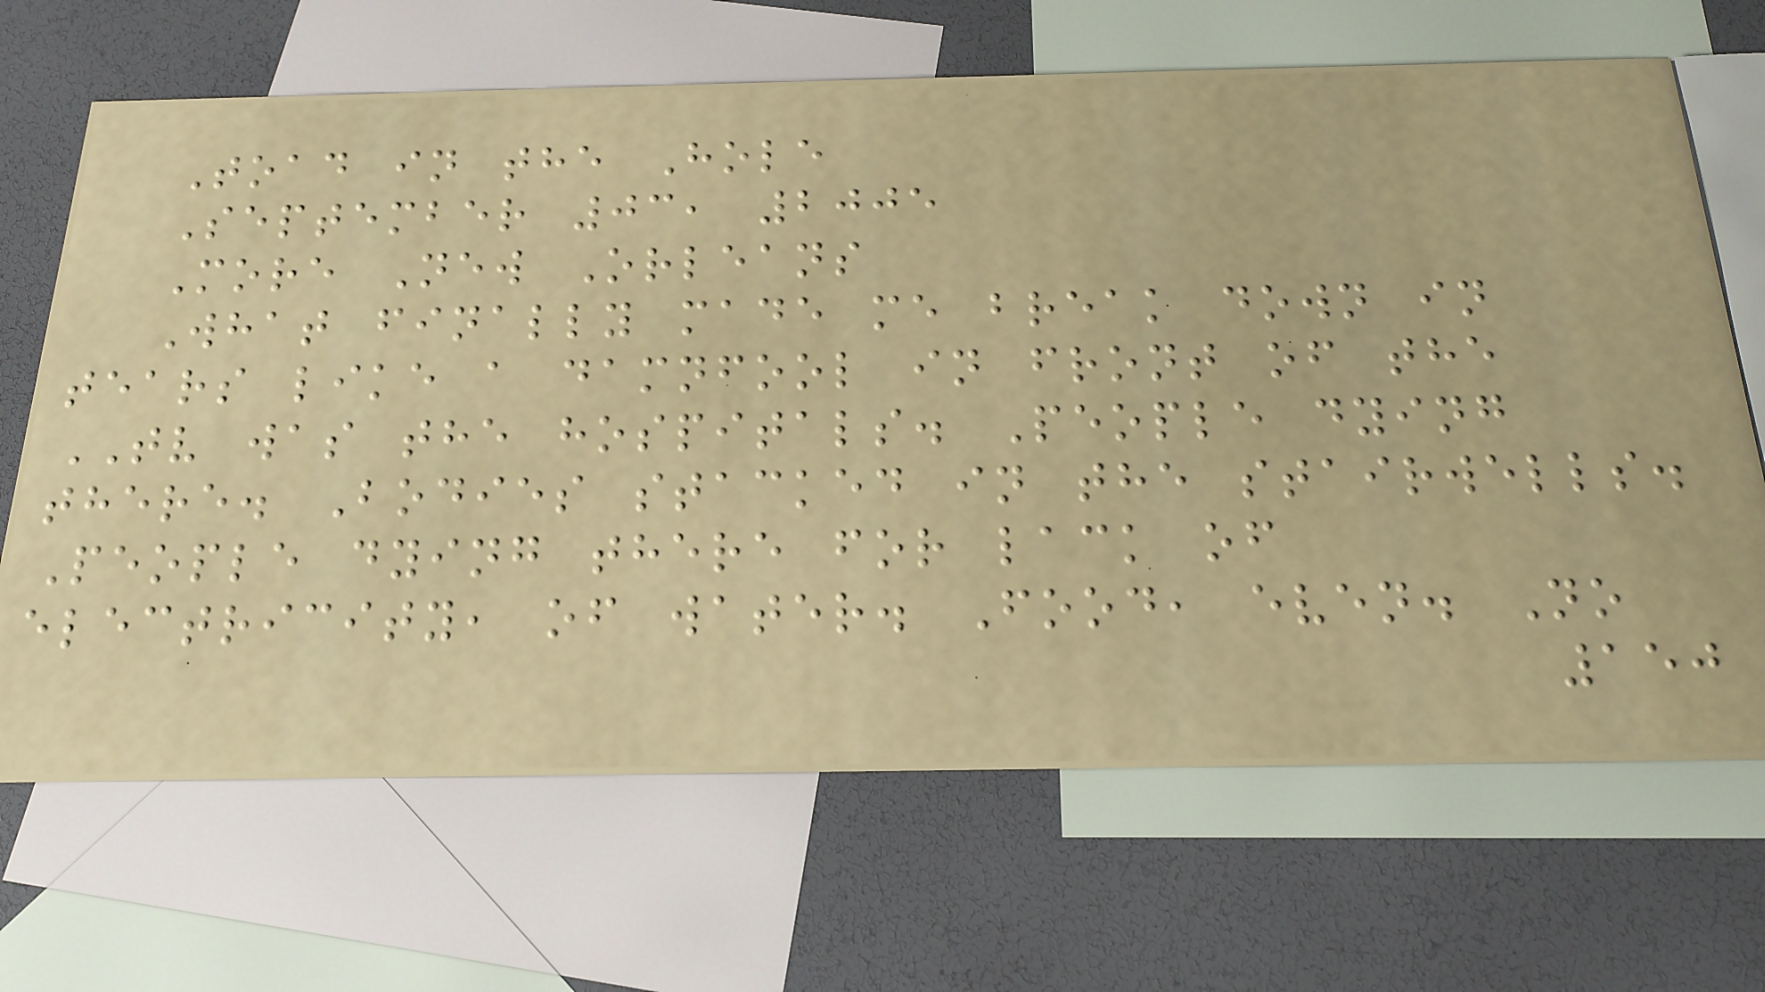Toad in the Hole
September 03, 2005
More New Orleans
What finally made me break down in
tears like a damnfool in front of the
TV was the hospitals. People dying
there. Bodies stacked in the stairwells.
People dying there for lack of
electricity, of water. Food, even. No
150
